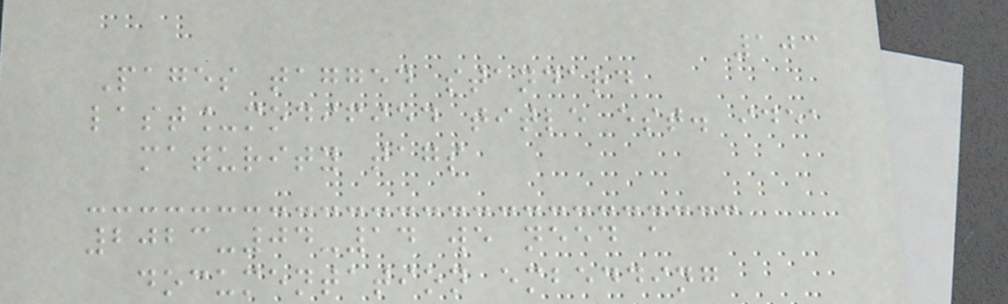103
Pages tagged standard
last_modified title est. idea
maturity tags
2023-04-14 we need a
documentation embedding
